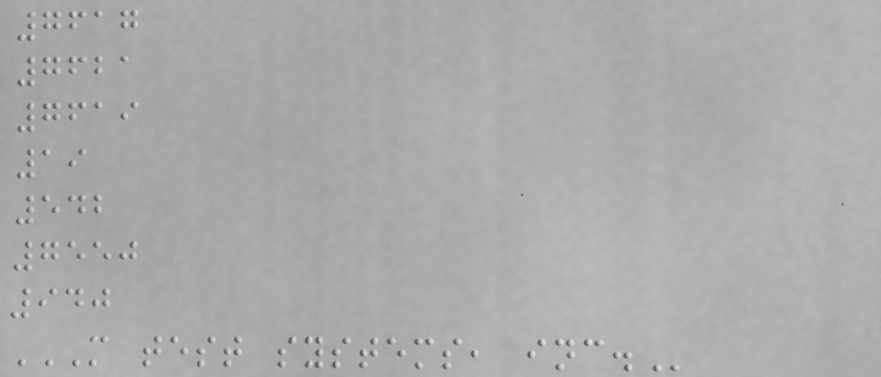7617
7621
7619
19
542
7550
940
M TEST SYSTEMS, INC.
